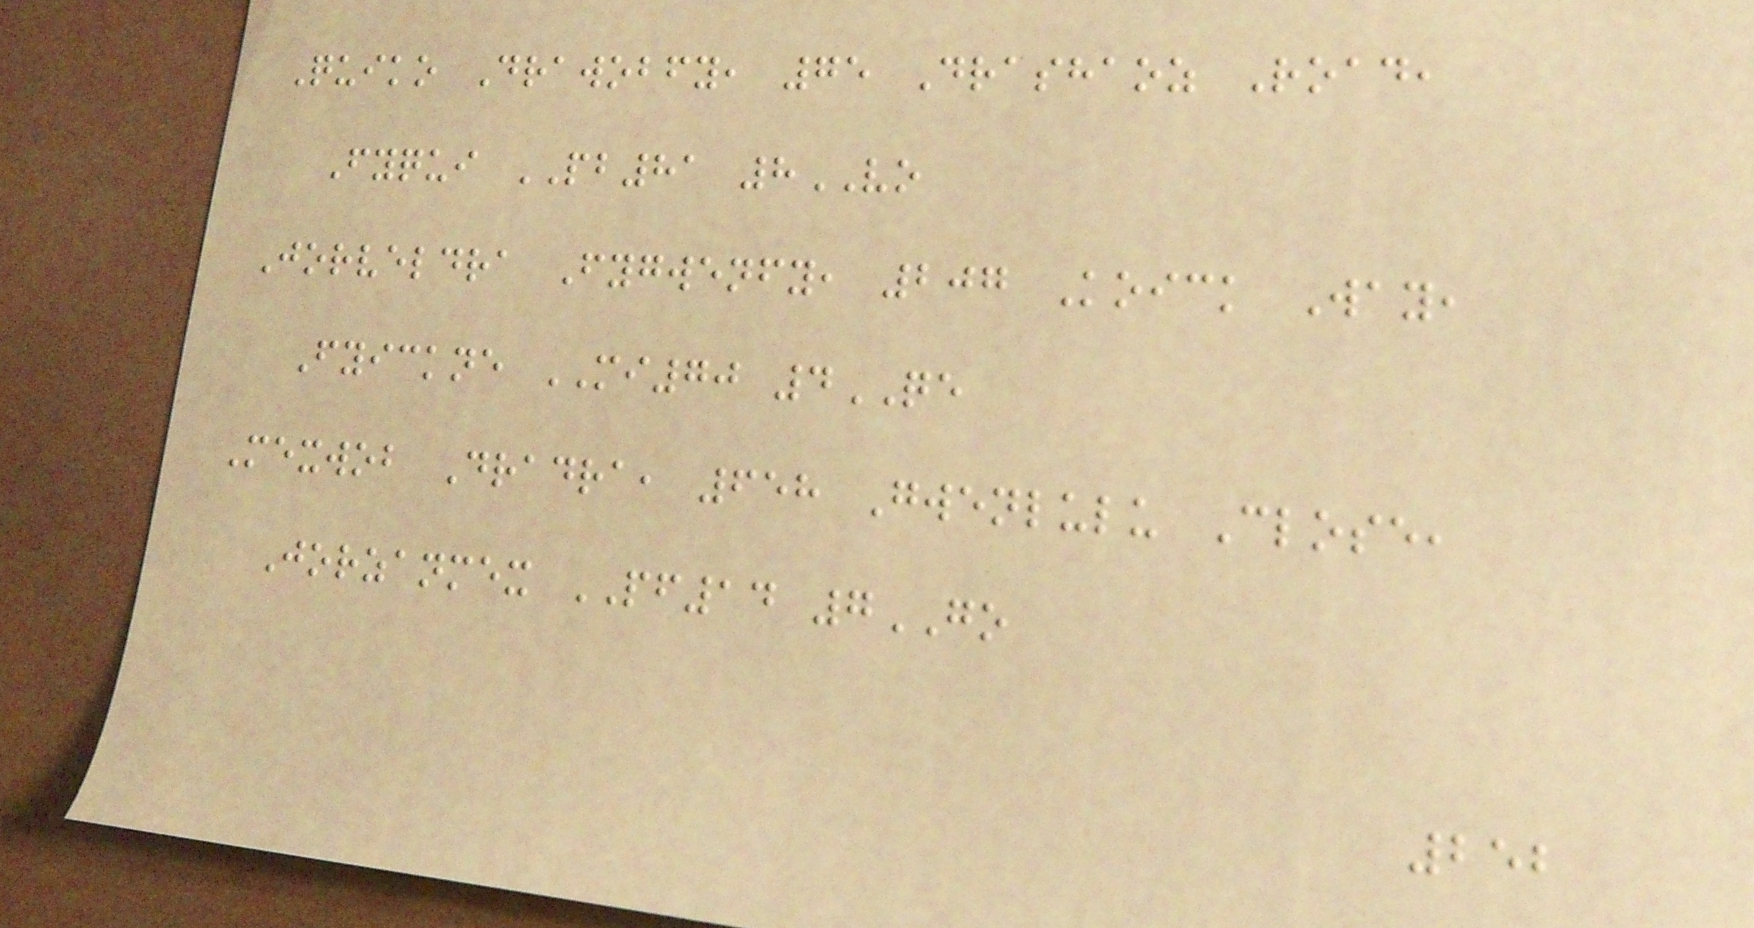Quiko Drawobfy, 75 Drashaoz Road,
Fyqui PB81 8VO
Jorveldra Fygwenfy, 207 Koick Way,
Fyickne MI70 4QE
Mexwob Dradra, 658 Gwenlulu Close,
Jorzanmex PF14 7GO
252
